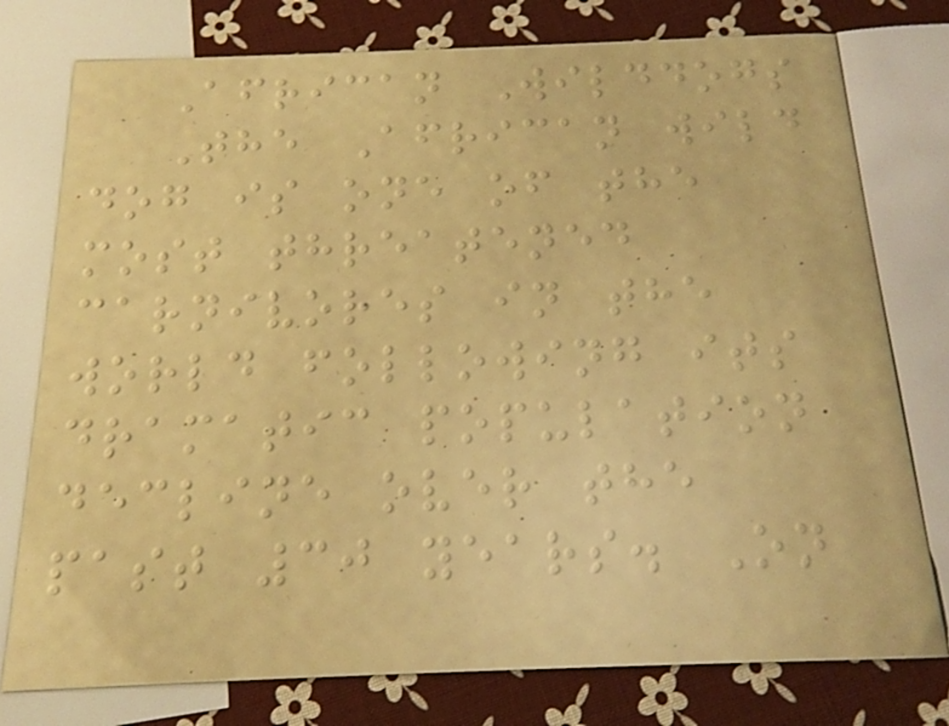African Wilddogs
The African wild
dog is one of the
most threatened
carnivores in the
world following its
dramatic population
decline over the
past 30 years. On
